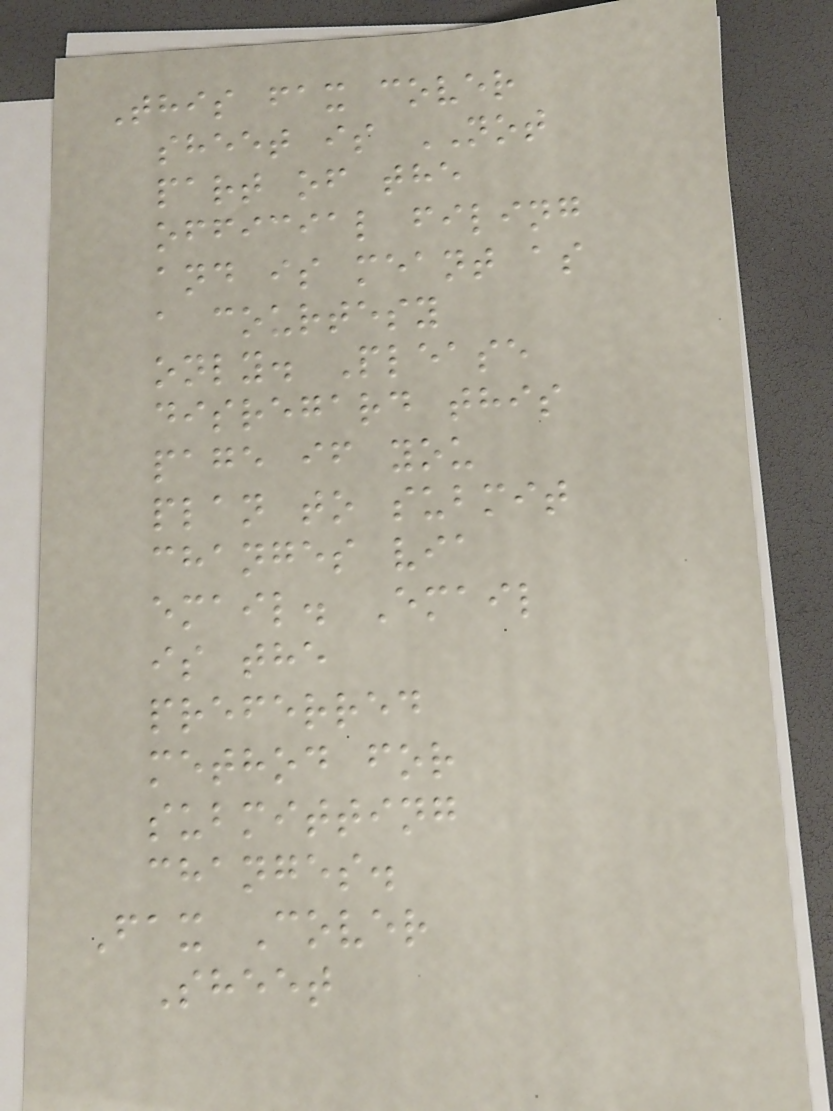This fax cover
sheet is NOT
part of the
official filing
and is meant as
a courtesy
only. Please
disregard this
page if you
plan to submit
changes via
email. Email
is the
preferred
method for
submitting
changes.
Fax Cover
Sheet
